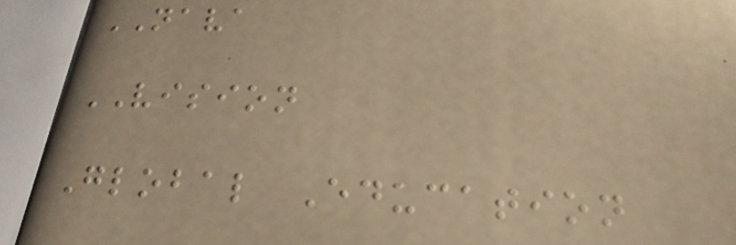NAVA
VISION
Global Education
